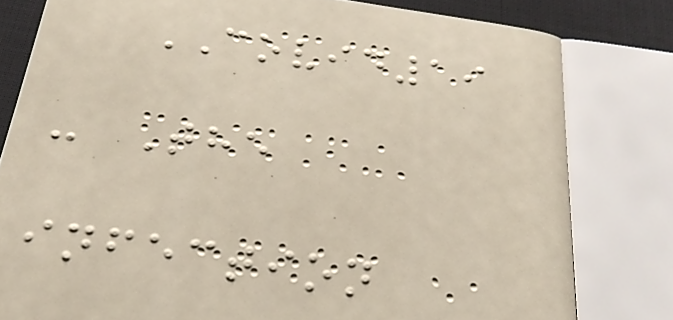COVID19
- The
infection
